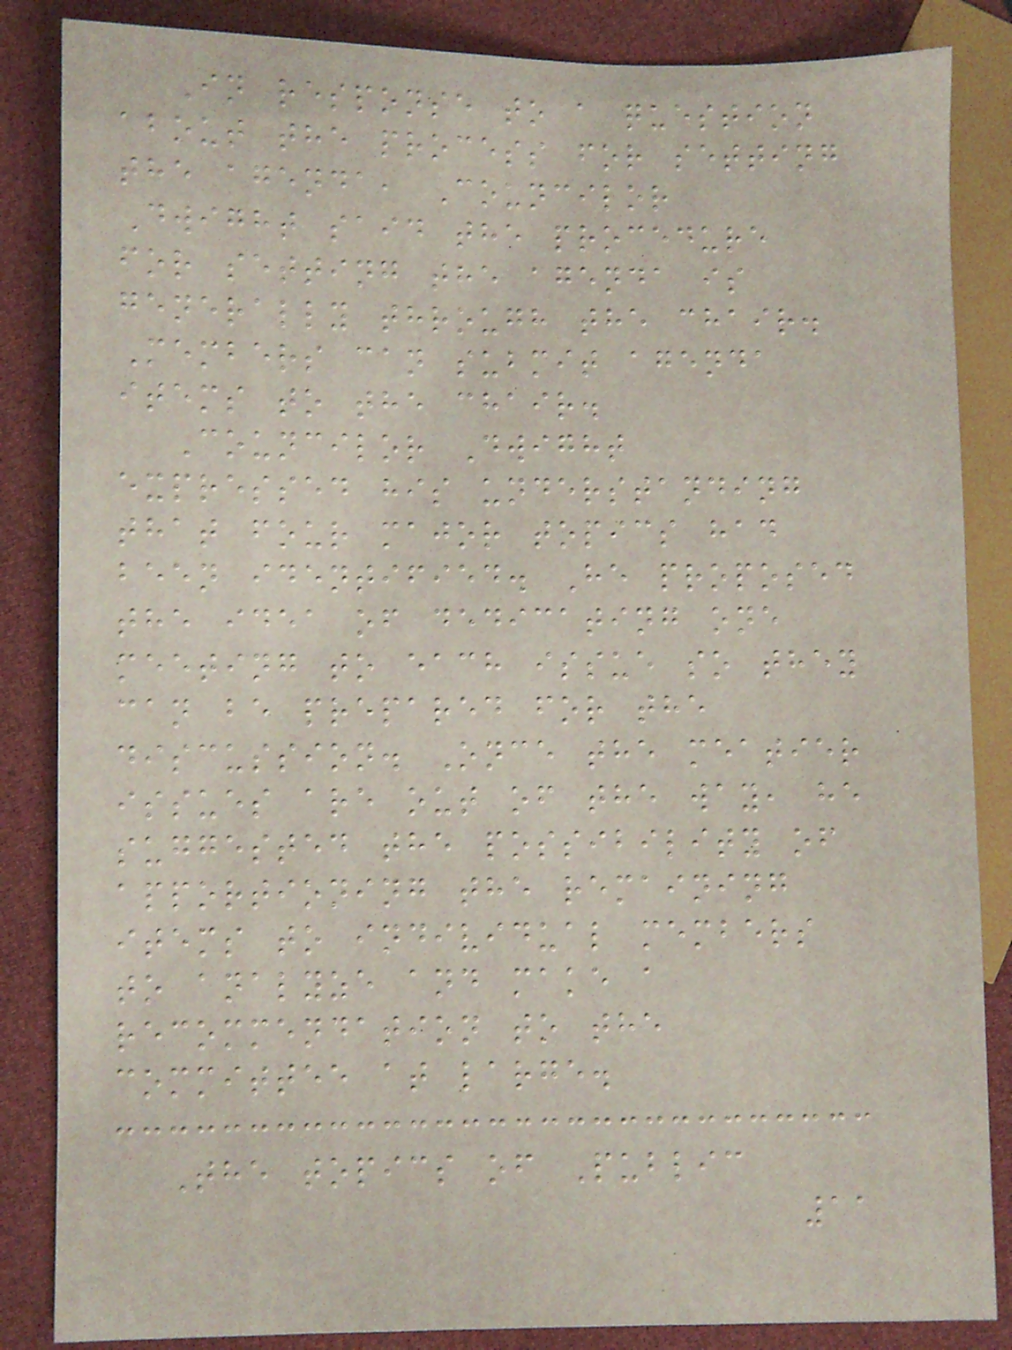In response to a question
about the process for setting
the agenda, Councilor
Dwight said the procedure
for setting the agenda is
generally through the chair.
Members can submit agenda
items to the chair.
Councilor Dwight
expressed his understanding
that four major topics had
been identified. He proposed
the idea of dedicating one
meeting to each issue so they
can be prepared for the
discussion. Once the meatier
issues are out of the way, he
suggested the possibility of
apportioning the remaining
items to individual members
to analyze and make a
recommendation to the
committee at large.
The topics of Public
11
